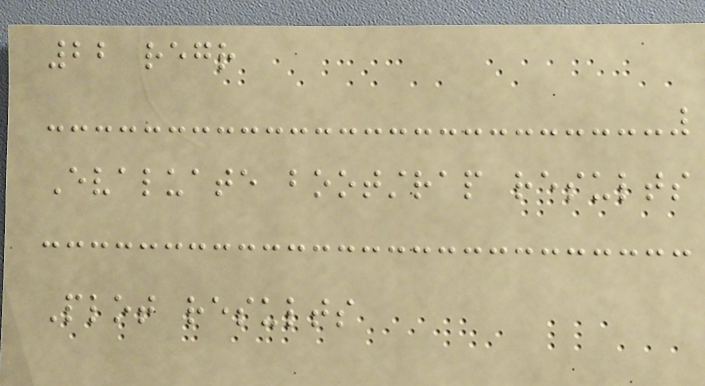22 regr
Evaluate bootstrap results
Plot results
